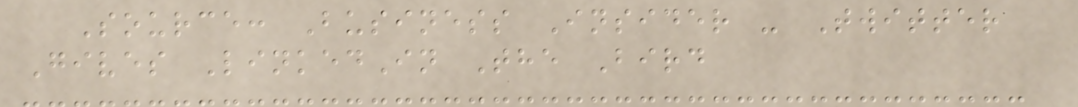Source: Business Insider - Twitter
Gives LinkedIn The Bird
